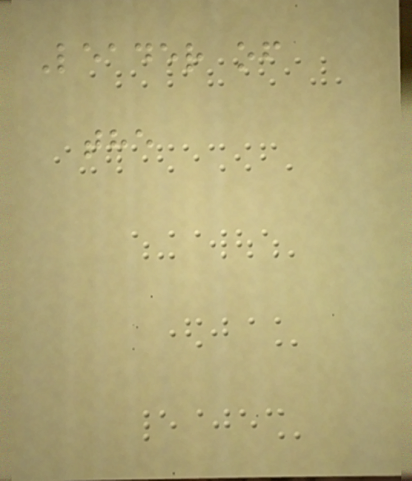Leader of
the
